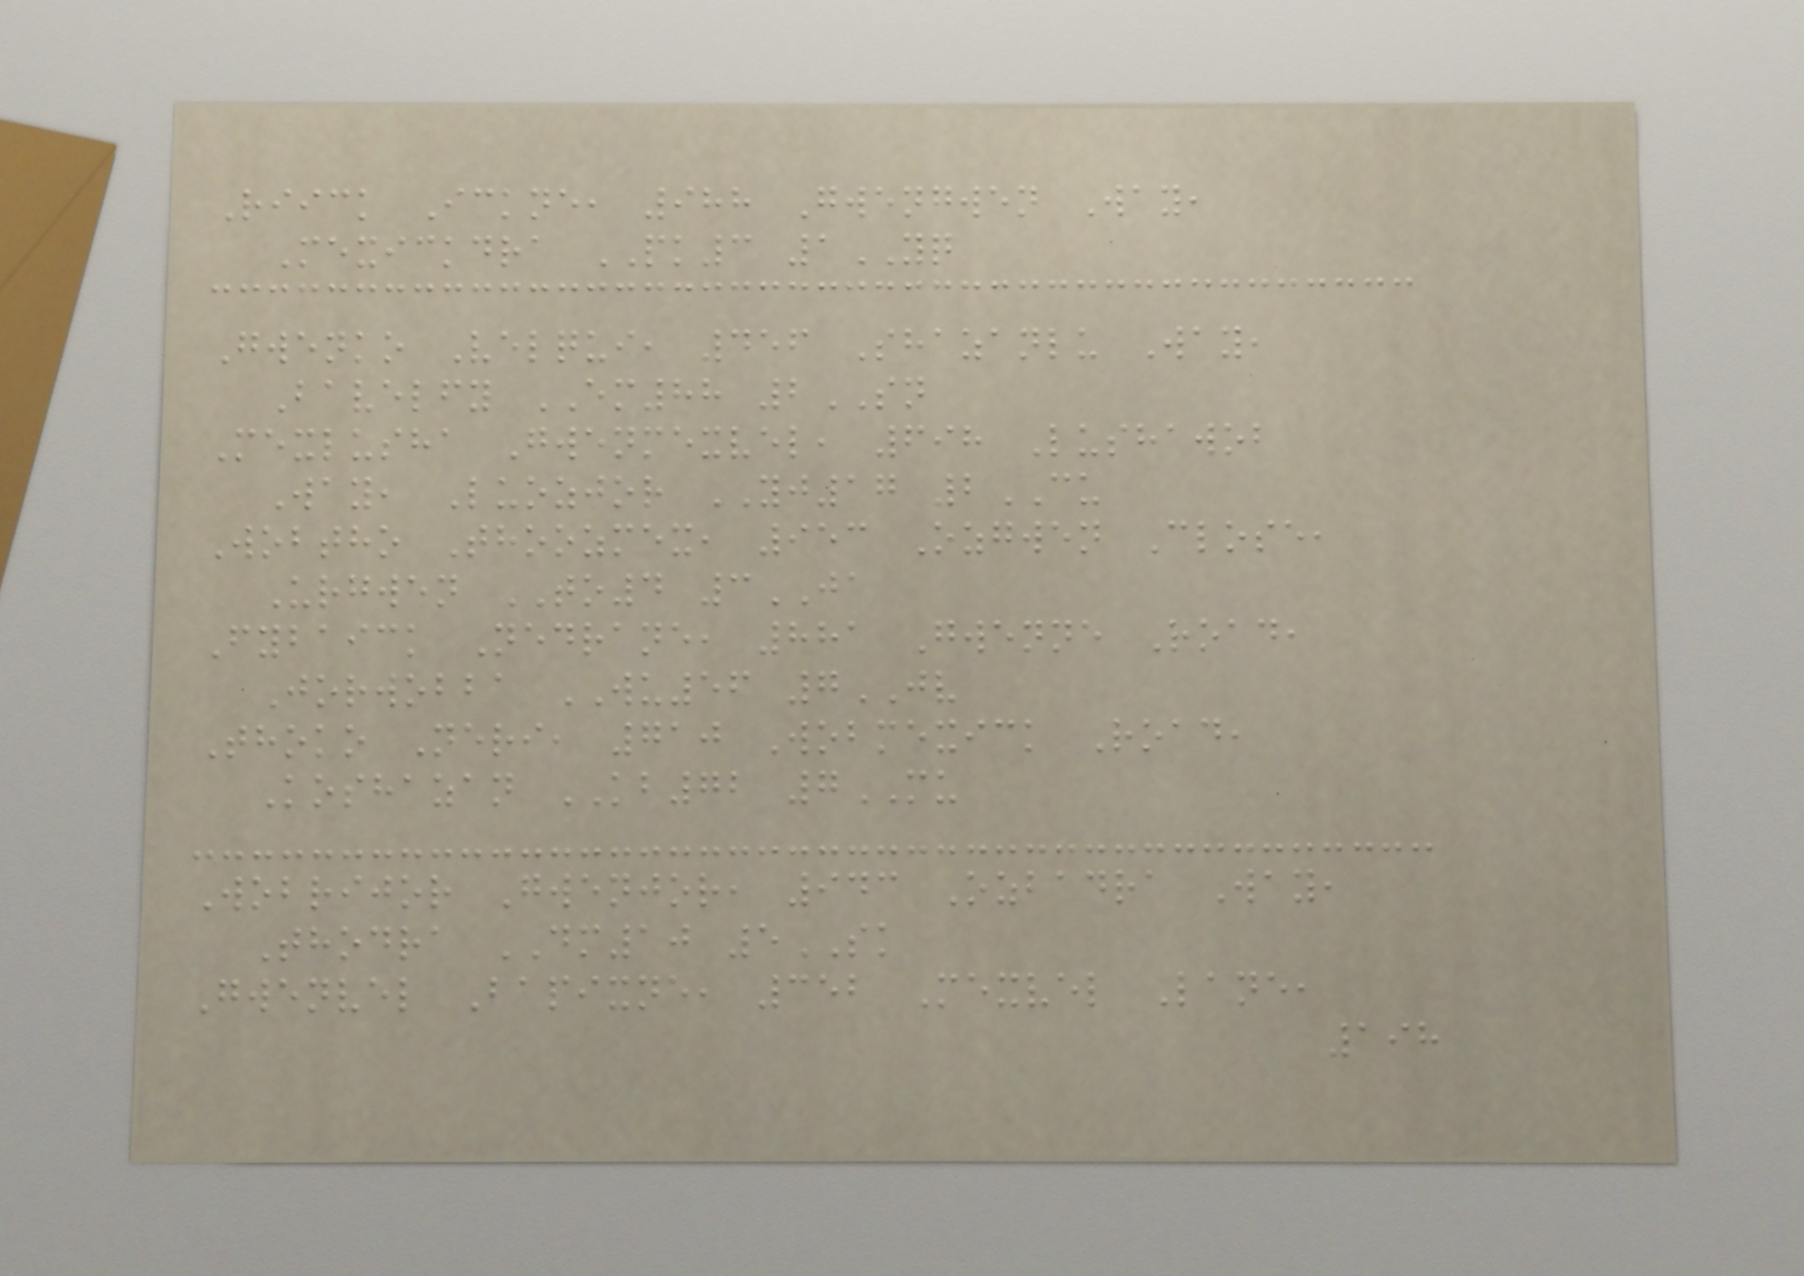Riick Ickne, 988 Gwengwen Way,
Mexickdra PK3 1YQ
Gwenko Velqui, 456 Shazanlu Way,
Bavelfy EM88 2SN
Mexlusha Gwenmexvel, 698 Lushawob
Way, Luozjor YJ17 2CU
Wobtho Thoozmex, 953 Ozgwen Close,
Urgwen TO4 3JA
Fybaick Nedrane, 881 Gwenne Road,
Jorwobba WU56 7JV
Thoko Neri, 710 Wobmexick Road,
Koshazan KB72 7MU
Wobrijor Gwenjor, 943 Ozbadra Way,
Thodra DM10 5SK
Gwenvel Bapixne, 352 Mexvel Lane,
198
